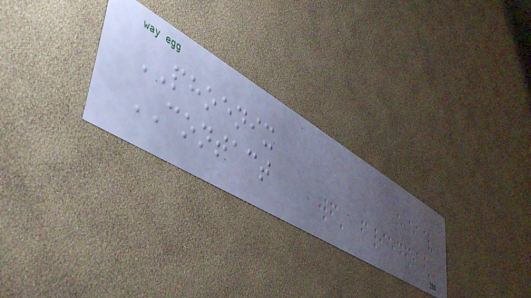PHOENIX
CONTACT
